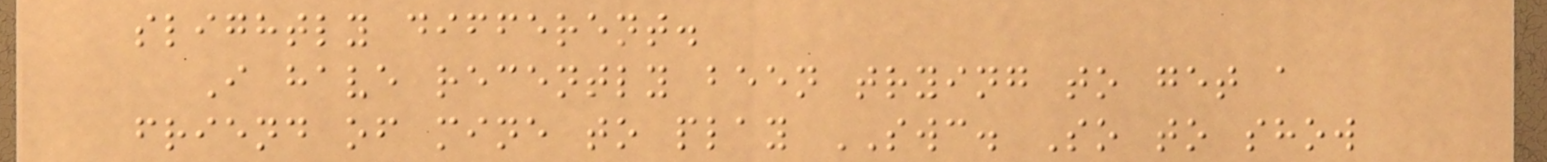slightly different.
I have recently been trying to get a
friend of mine to play SWC. So to show
